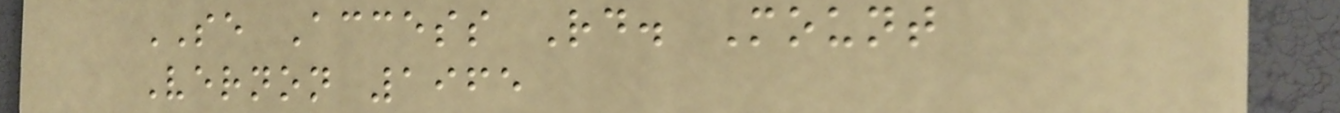SE Access Rd. Mount
Vernon 1965
